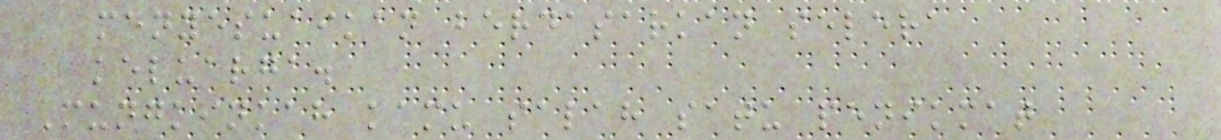menyesuaikan berdasarkan selera
keluarga.
Mungkinkah kamu salah satu penikmat
